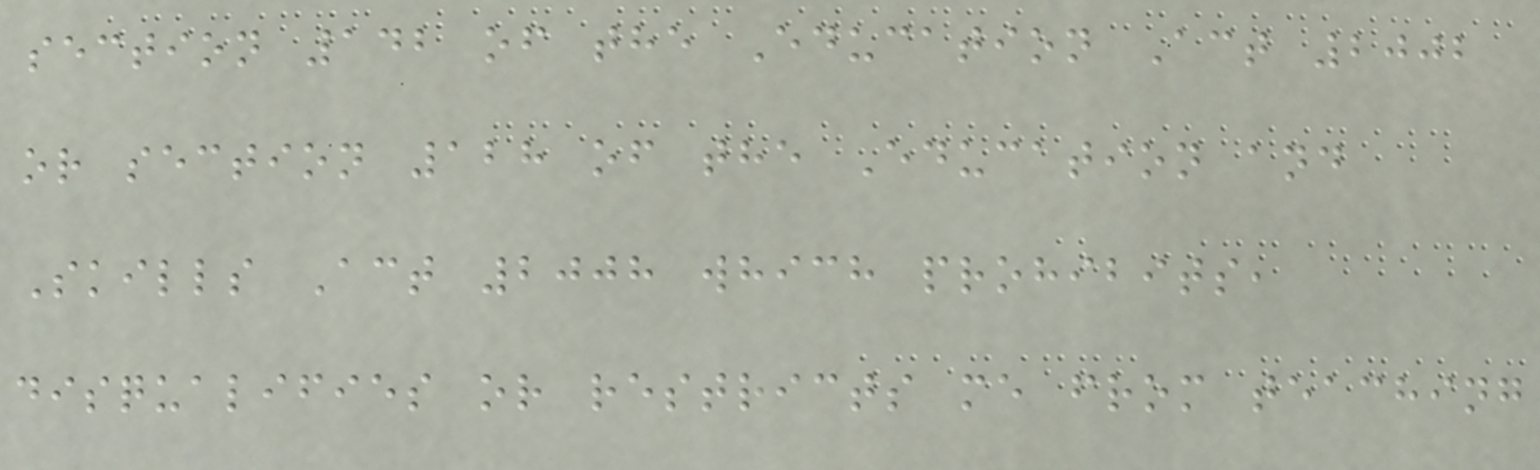section 142 of the Education Act 2002
or section 128 of the Education and
Skills Act 2008 which prohibits,
disqualifies or restricts me from teaching
